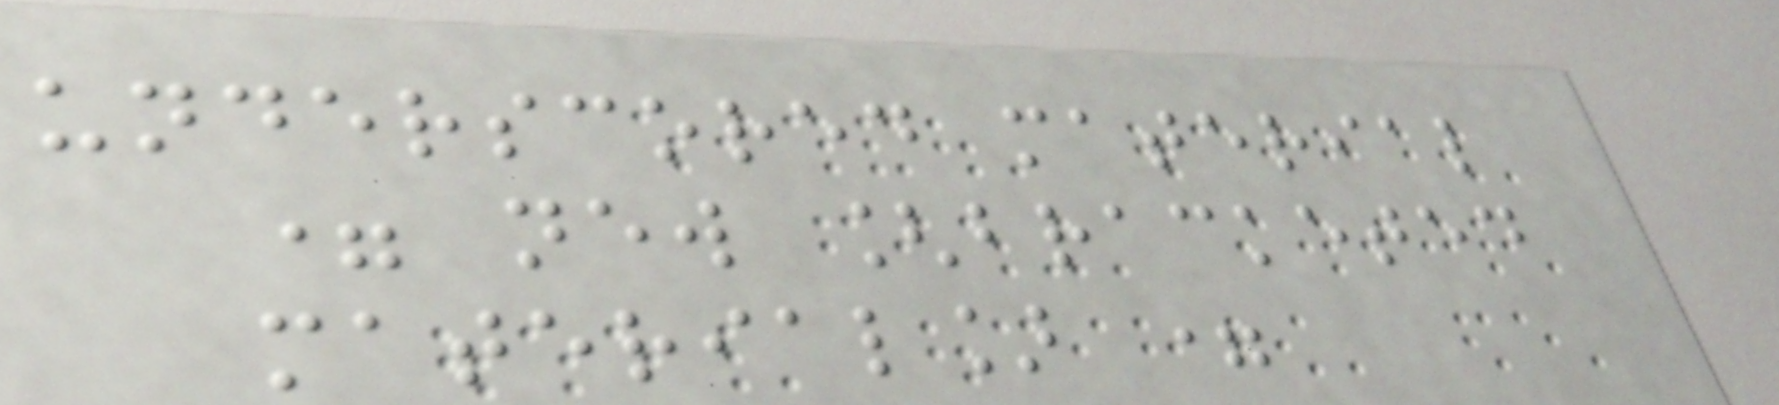underscored material
= new [bracketed
material] =
